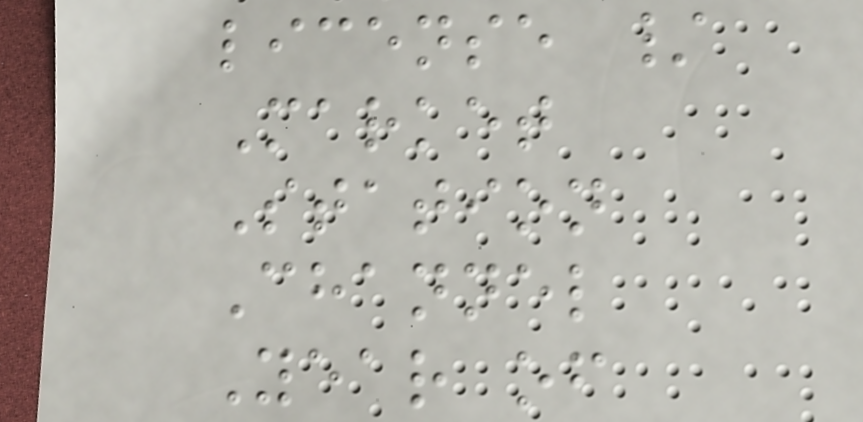license /
Market
Station
Channel
Year of
